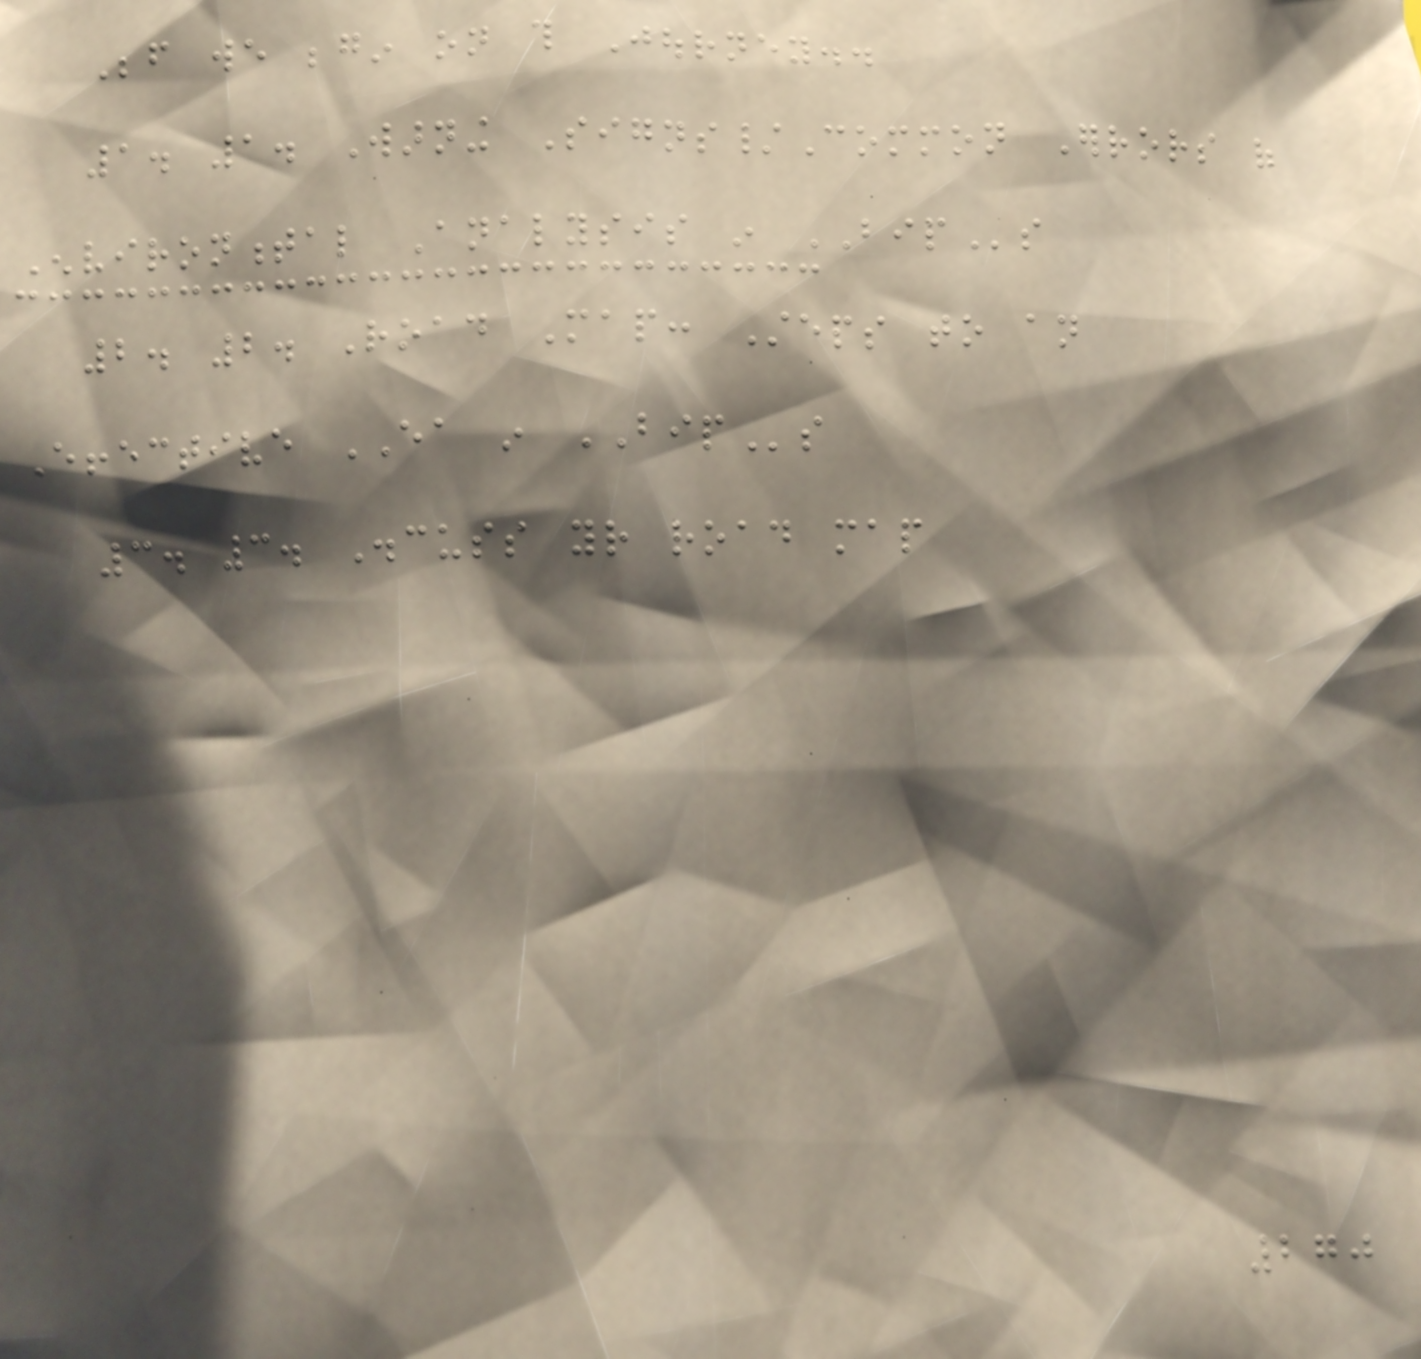Before we begin on this Journey..
1. 1. Warning Signs/Common Errors of
Environmental Analysis in BIPs
2. 2. Road Map: Steps to an
Effective EA in BIPs
3. 3. Discuss your road map
270
